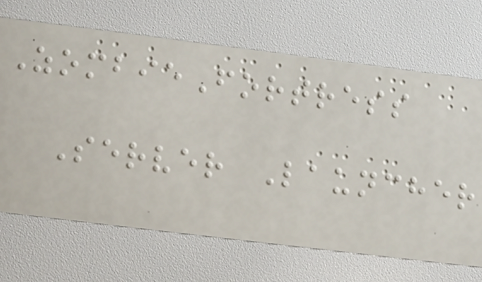ZombieFortress
Server Launcher
